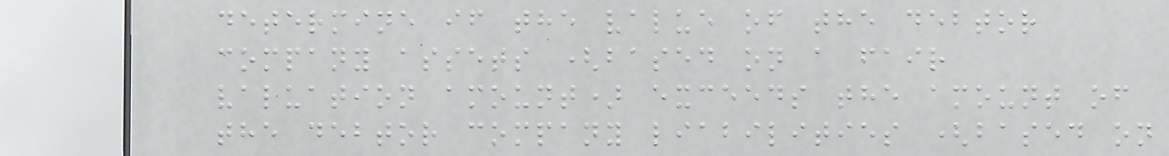determine if the value of the debtor
company assets (based on a fair
valuation amount) exceeds the amount of
the debtor company liabilities (based on
